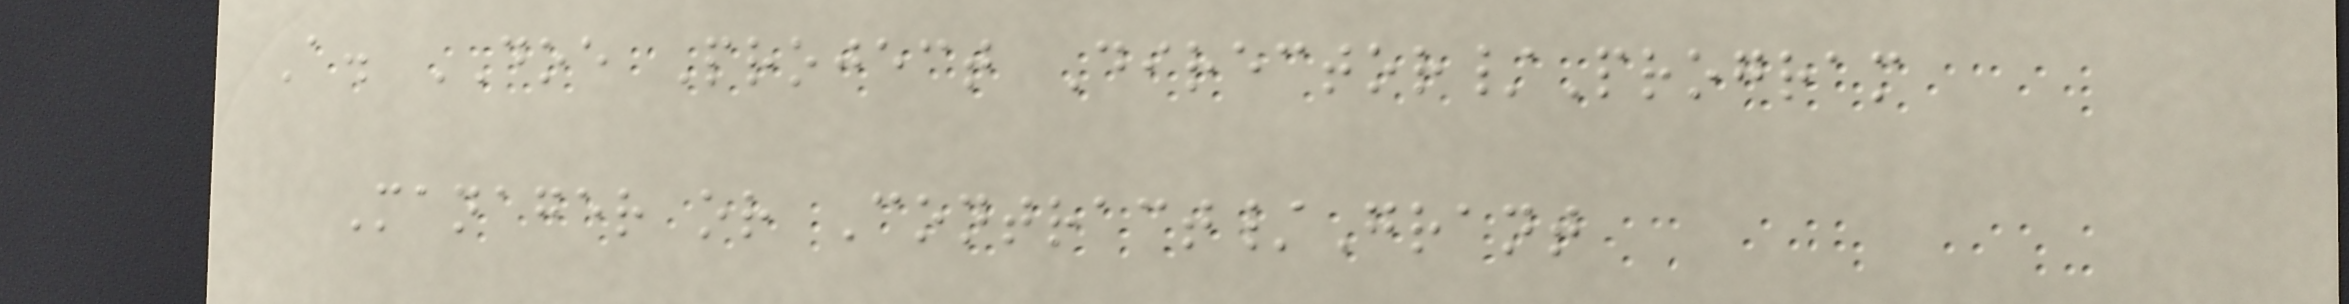A. DOE Project Director/Program
Manager or Contract/Grant
